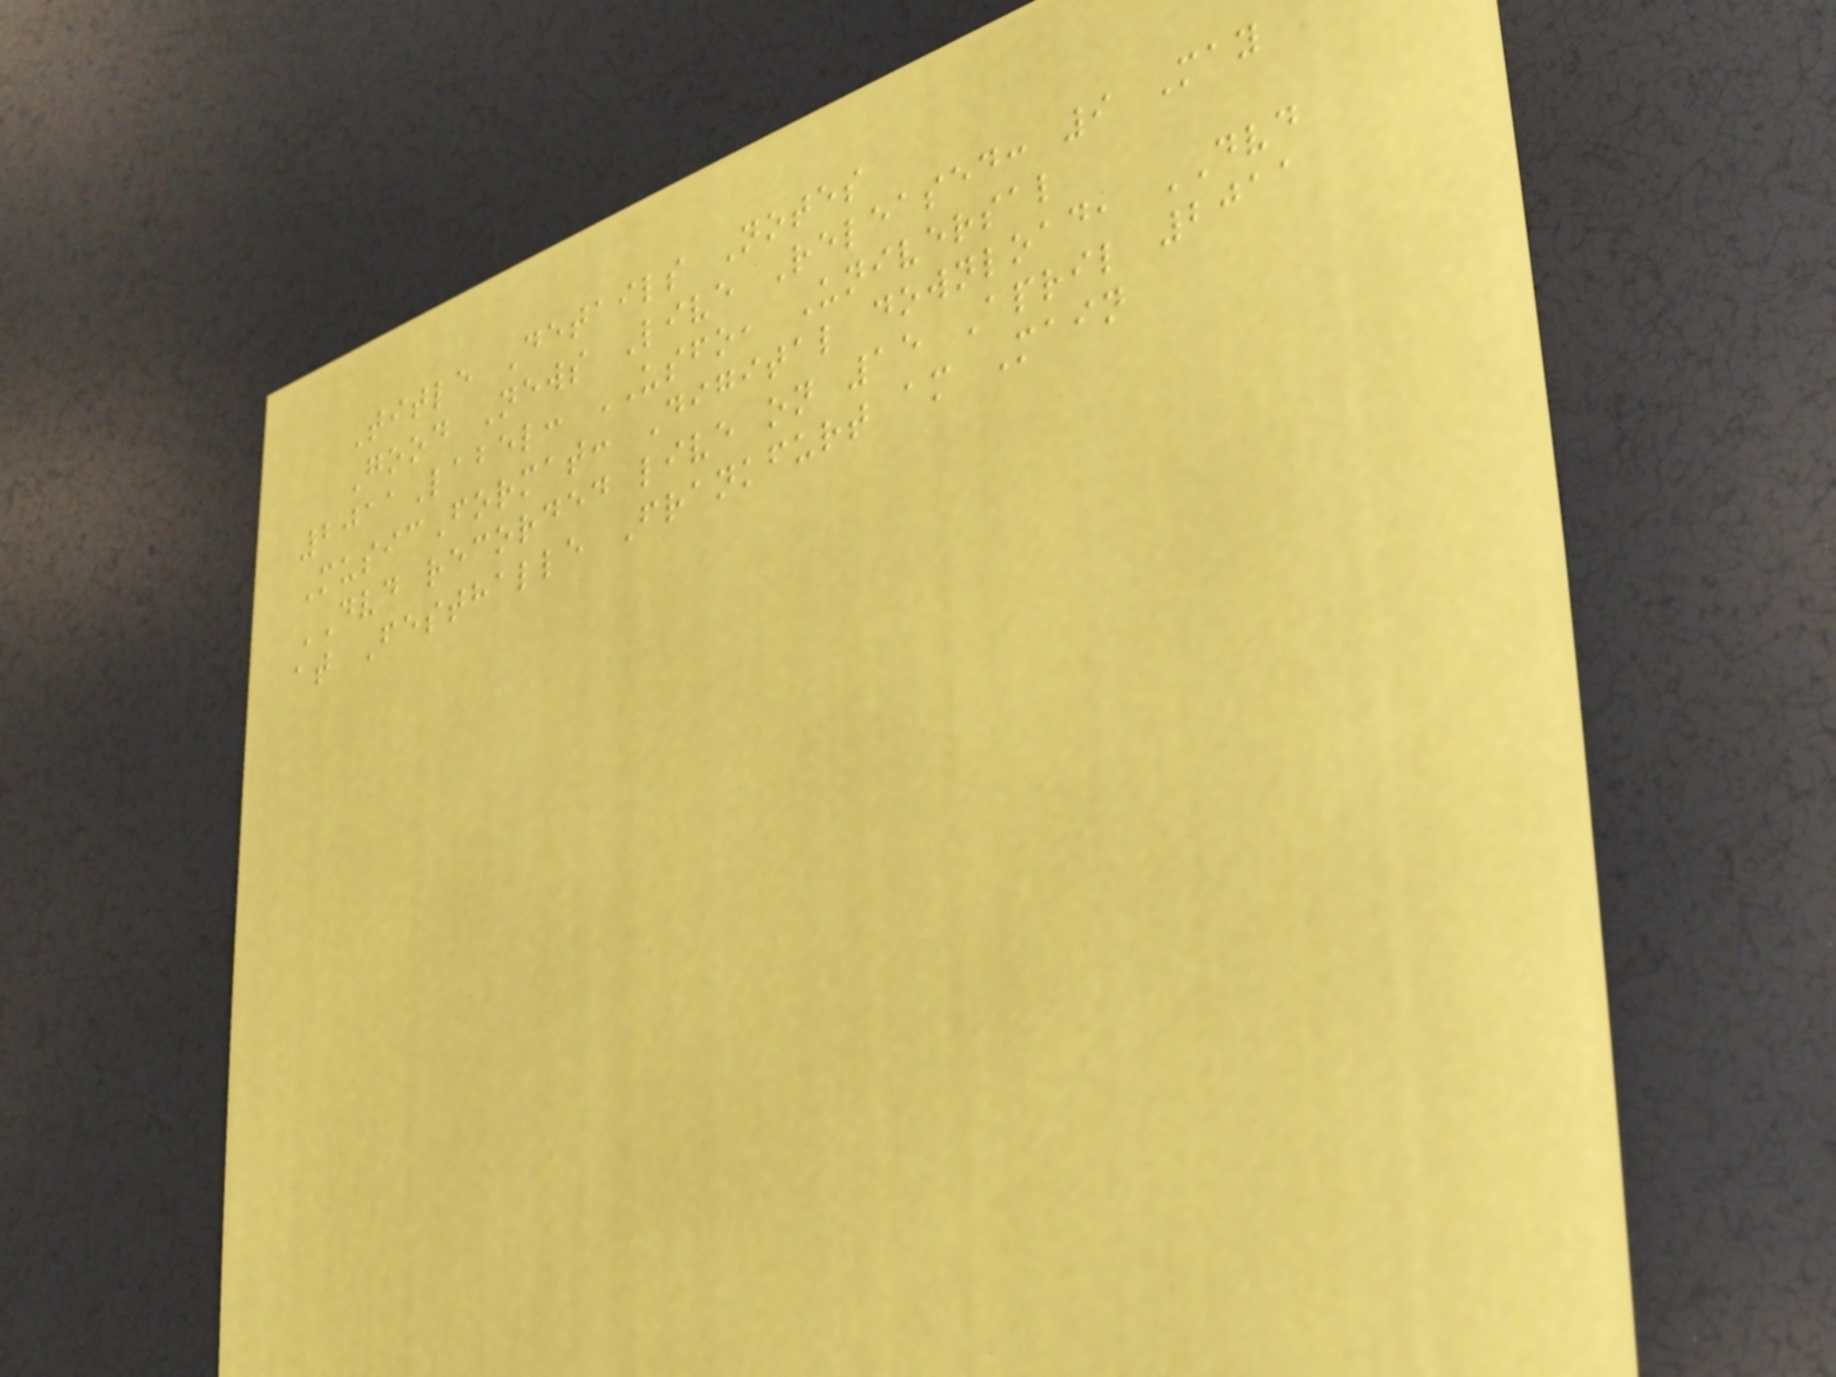Title Details Notes
Good News Live Released: 9 May
2011Label: USFO, Universal
MusicFormat: Digital download, DVD
DVD recorded live on 15 April 2011
at Festhalle Frankfurt am Main
